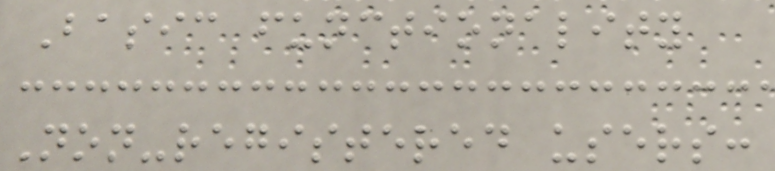Basic functionality
Non-registered users:
